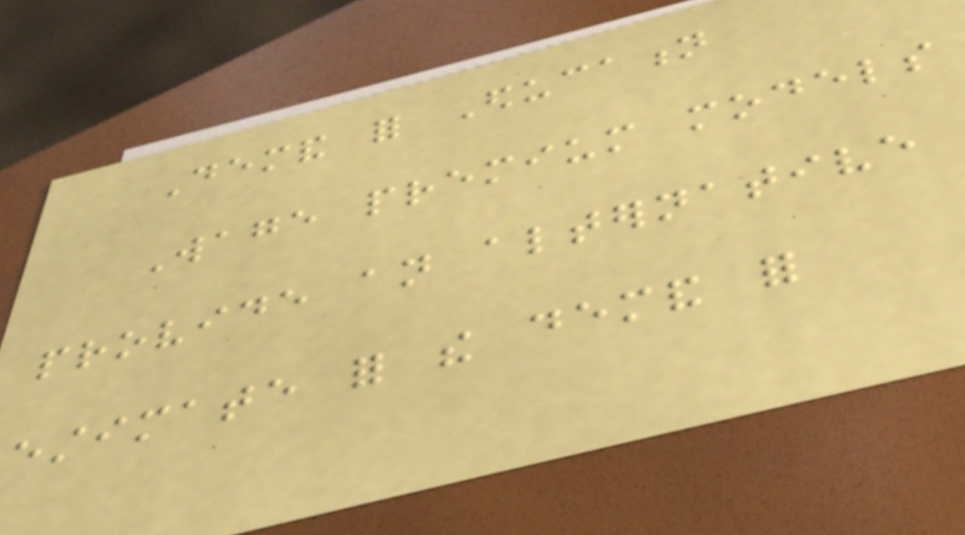Demand for Education
Wage premium models
provide an alternative
estimate for the demand for
